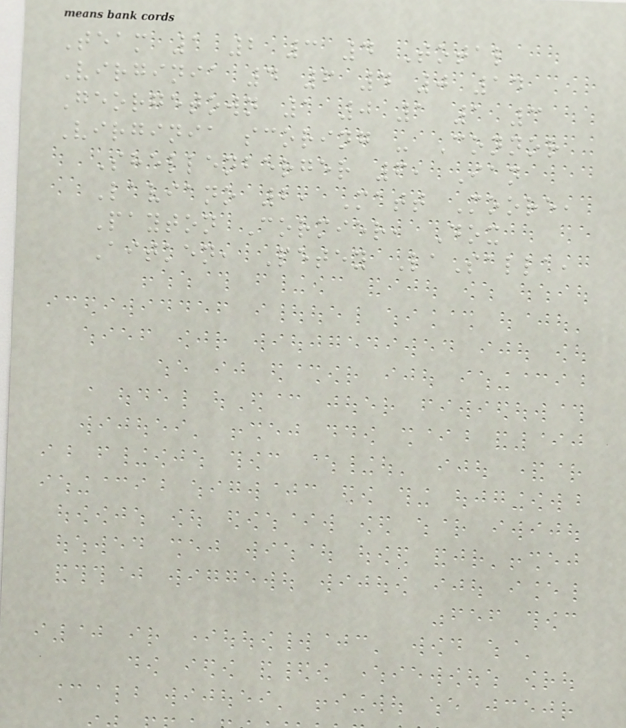Team 1 2 3 4 Total
Virginia 4 6 4 0 14
Georgetown 1 0 1 1 3
Virginia scoring - Connor
Shellenberger 6, Ian
Laviano 2, Matt Moore,
Payton Cormier, Dox
Aitken, Petey LaSalla,
